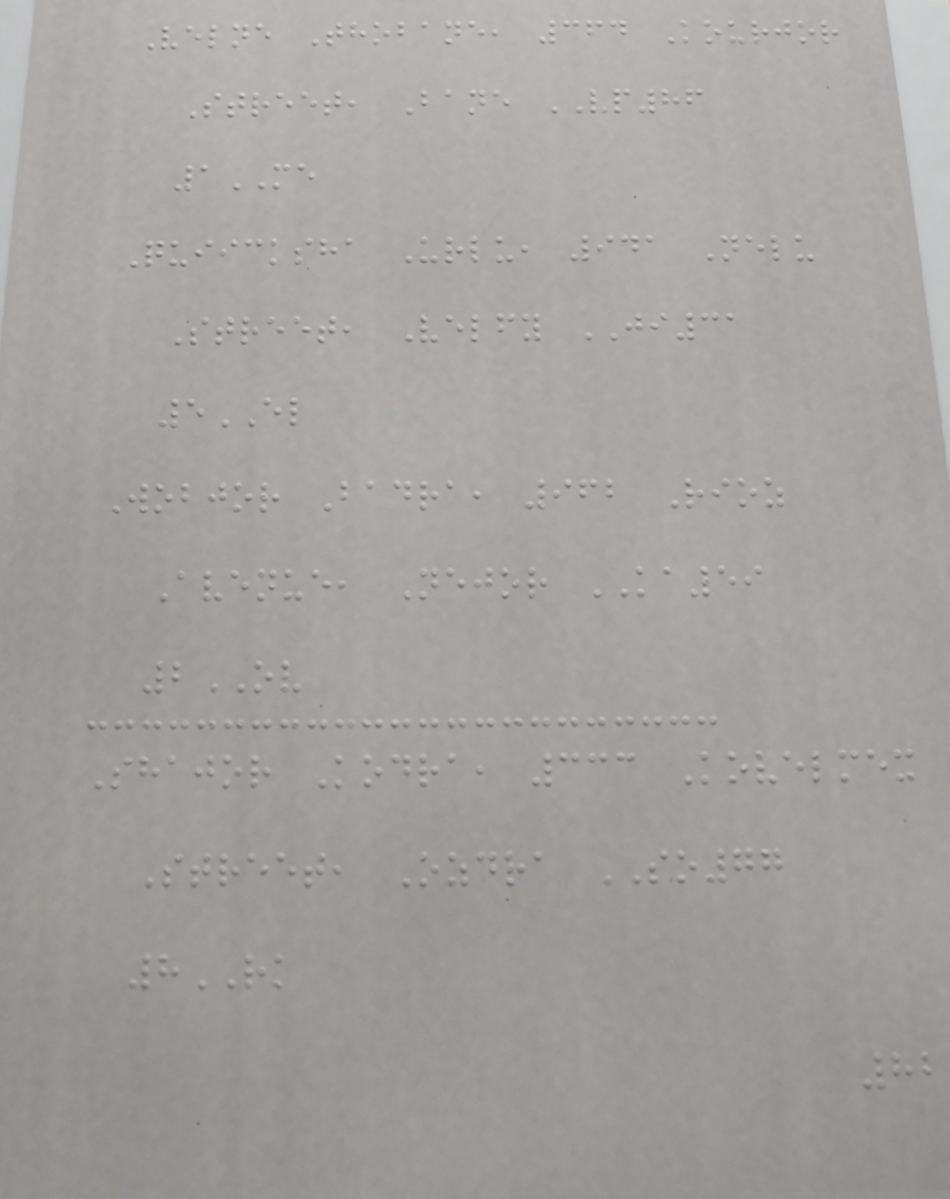Velne Thobane, 364 Kourjor
Street, Bane VP86
1ME
Quiicksha Urlu, 941 Nelu
Street, Velfy JI31
5EL
Wobjor Badra, 962 Rioz
Avenue, Nejor KA59
2OV
Shajor Kodra, 333 Kovelmex
Street, Ozdra SO77
8RK
82
